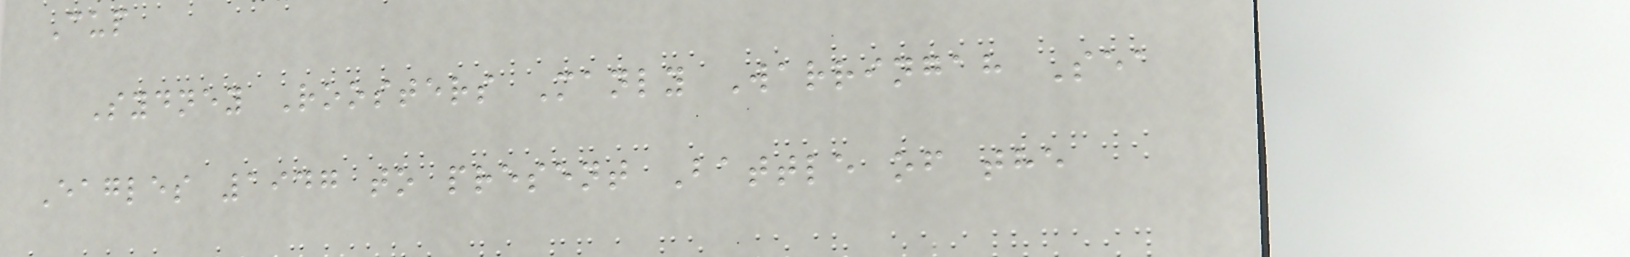Cup
Sydney Roosters Manly Warringah Sea
Eagles 1947 to present Battle of the
